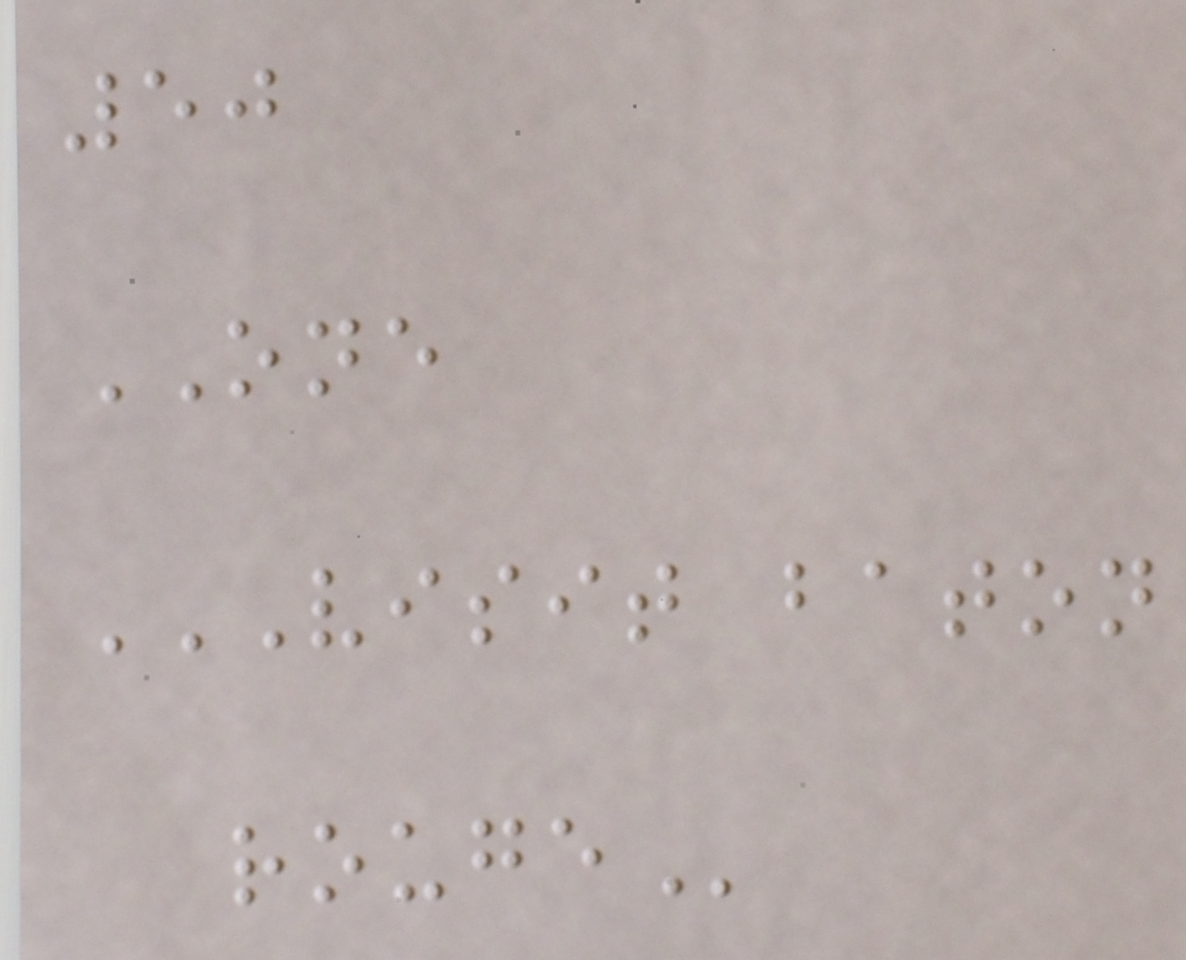50
ONE
VISIT BATON
ROUGE
